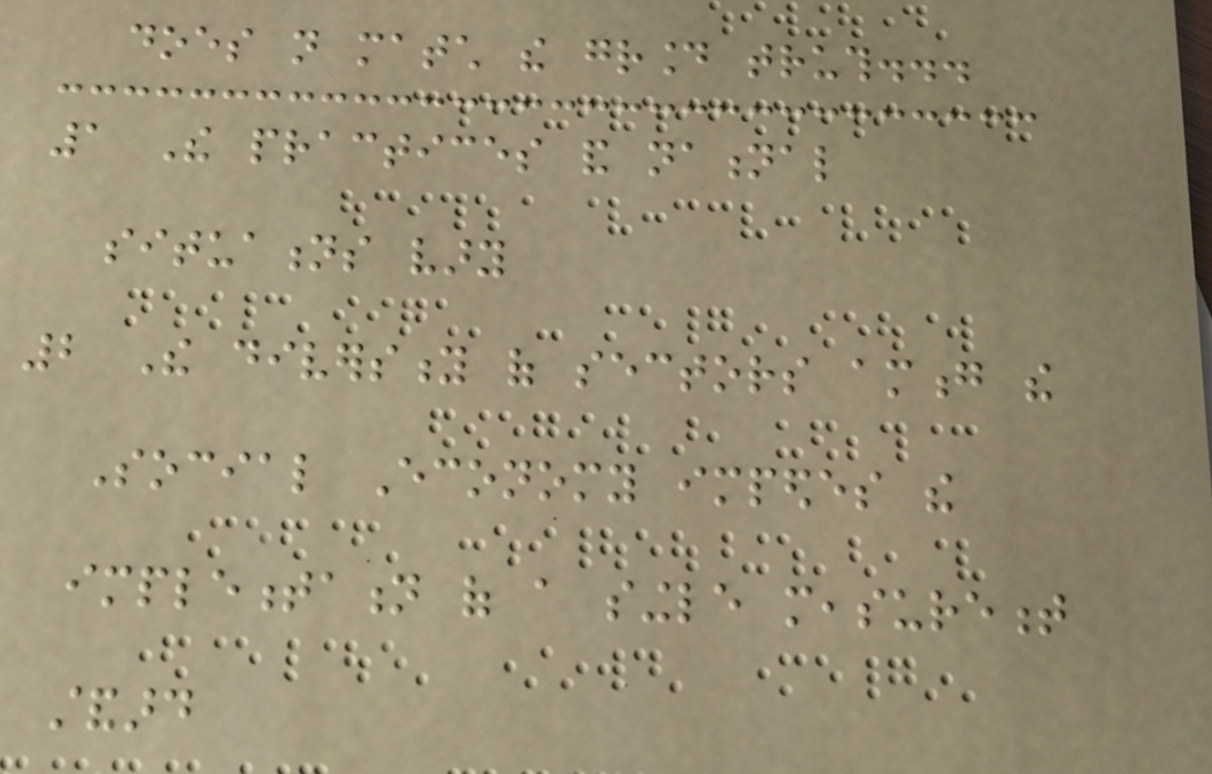does not match the ground truth...
1 The practices and national
situations vary
2 The diversity of sectors among the
Social Economy impedes the
implementation of a single measurement
standard
